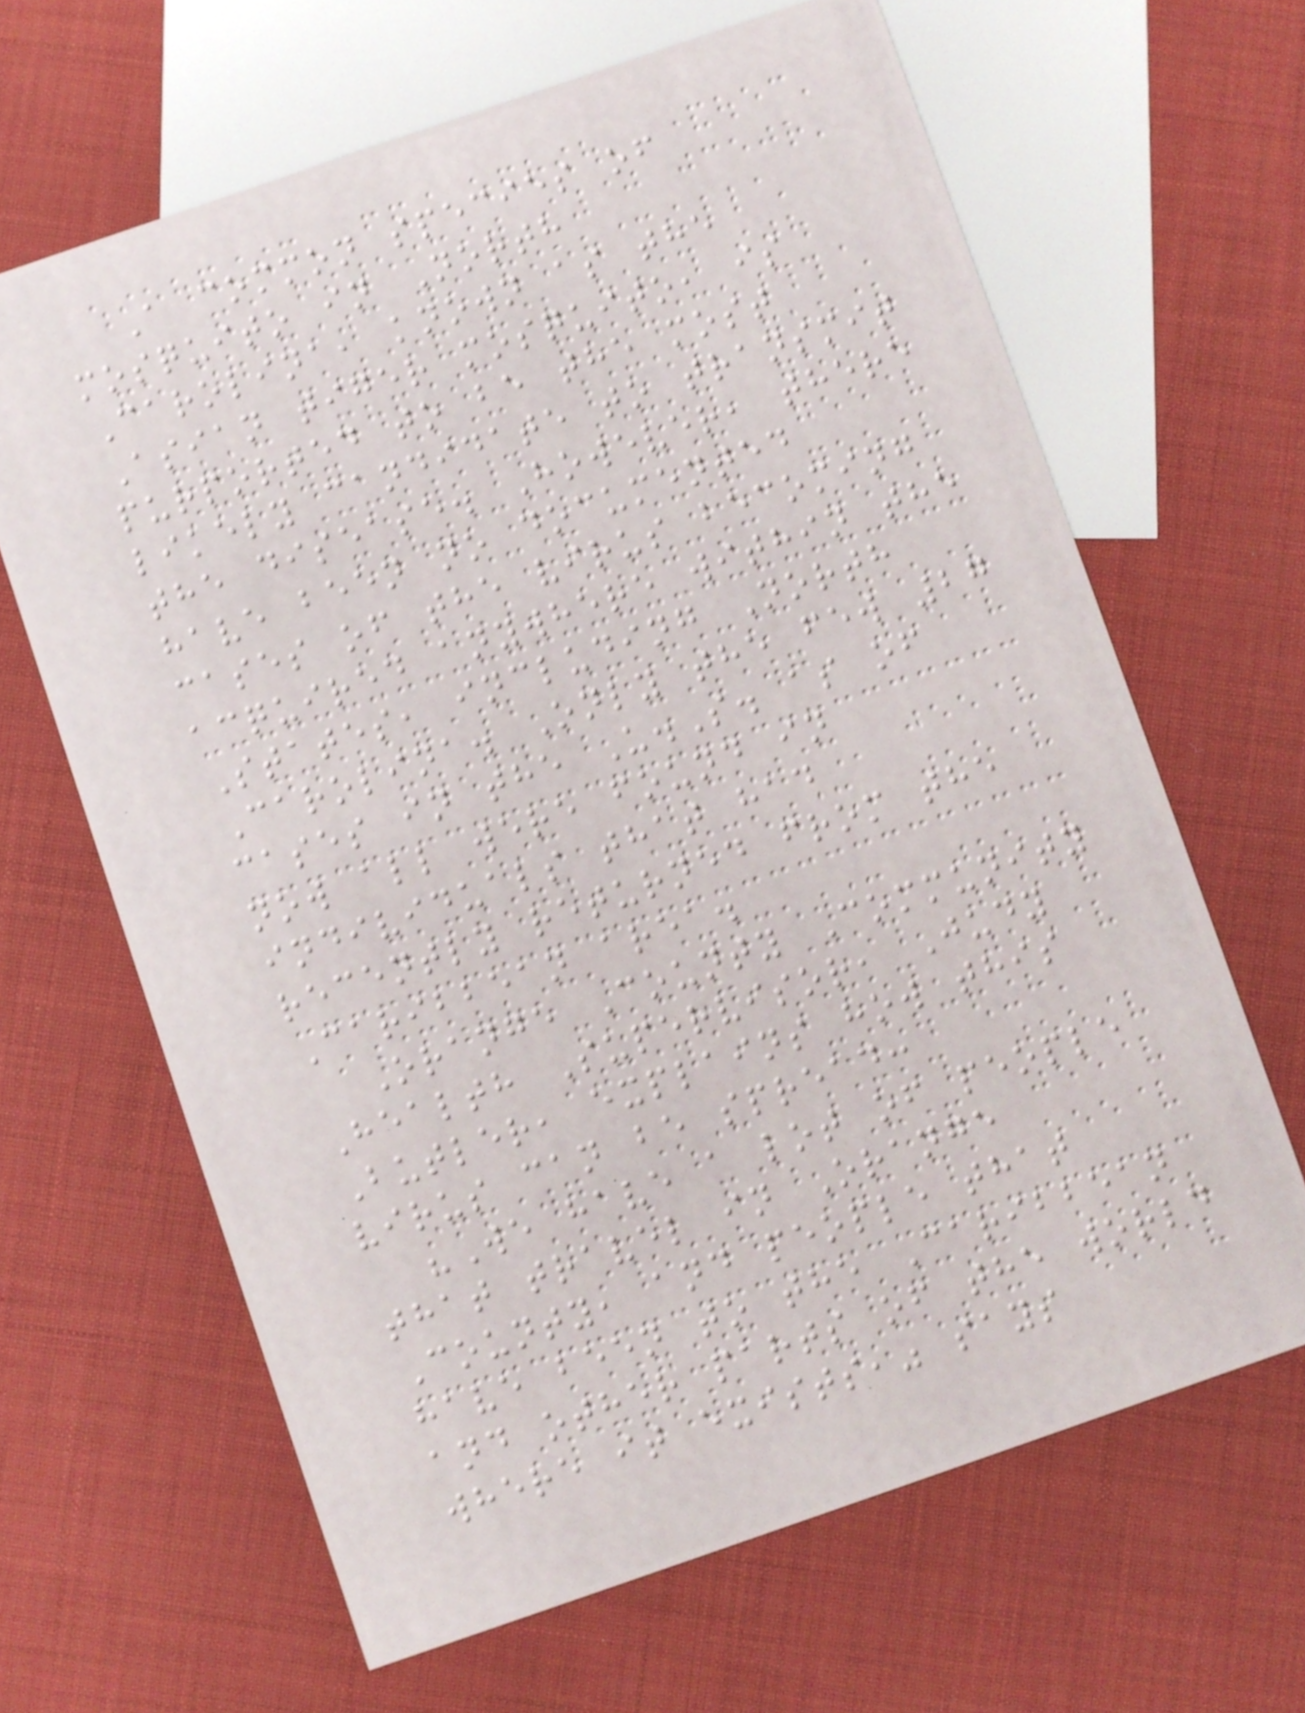A common species of
mosquito in North
Carolina, known as the
Asian tiger mosquito, is
purported to be the most
likely candidate to transmit
the disease. However, there
have been no documented
cases of the virus becoming
acquired anywhere within the
States, including North
Carolina. Only the few 27
cases in the U.S. as of
now all were found in
individuals that had
recently returned from the
Caribbean area.
Orange County Community
Health Supervisor, Judy
Butler, explains how this
virus can be spread:
"We have a lot of people
that travel in Orange
County, and people that
have been to the Caribbean
and other parts of the world
where it exists," says
